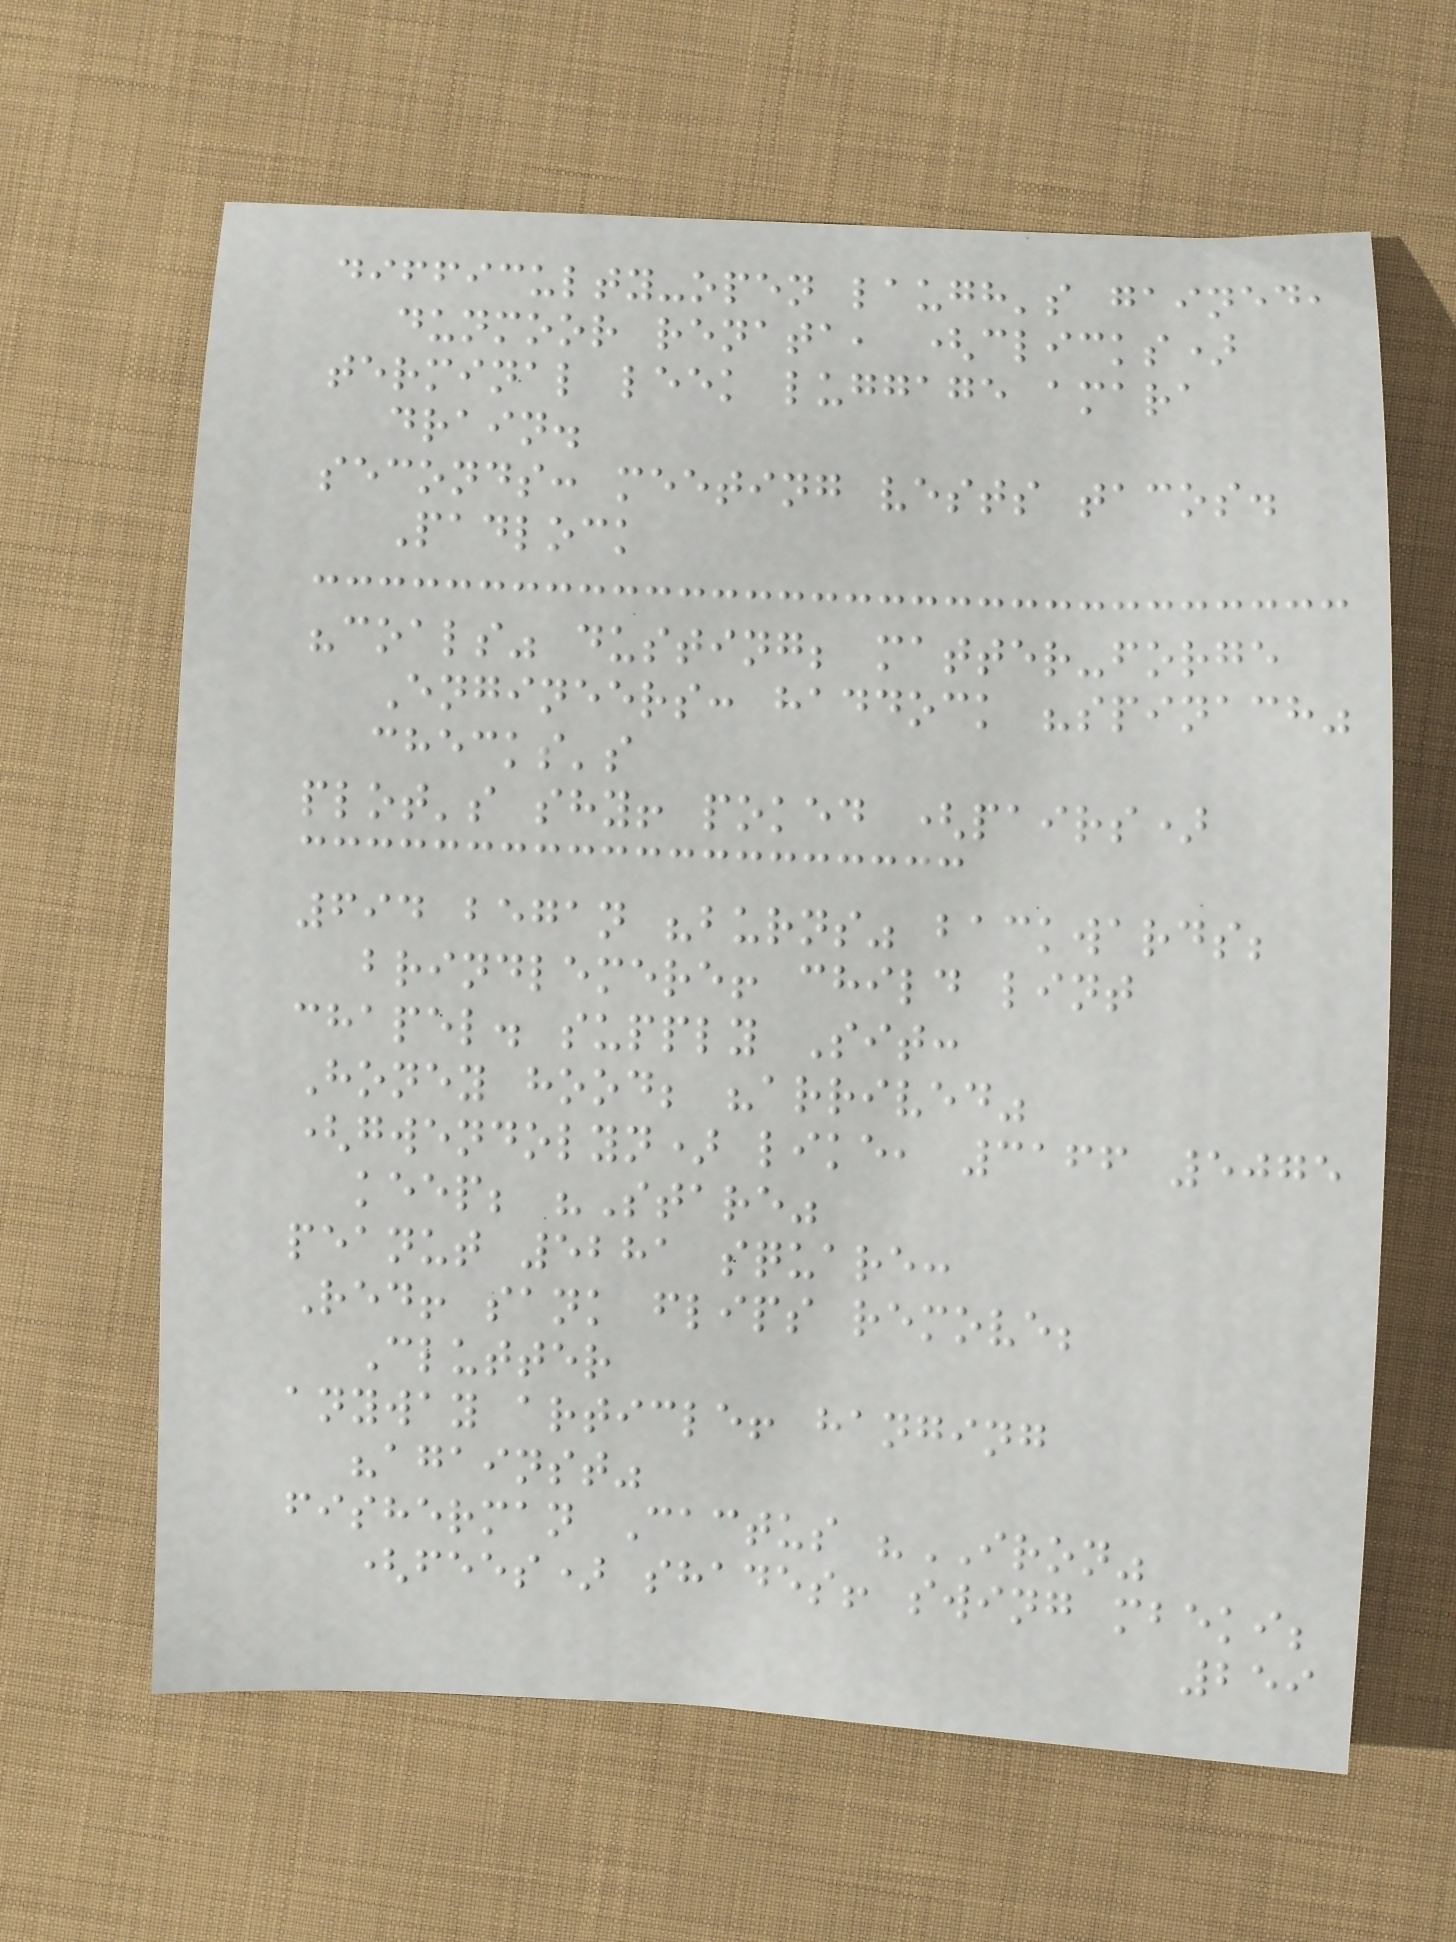difficulty-open laugh's gained,
dunmoor renata, (clicks)
terminal leek luggage amara
drain.
seconds: meeting vests tacos.
Padlock
"coals" dusting; matter-forge
Engineers: haddock "spinach"
checks's
plot's shy! poked (pairs)
694 began "burns" backwards;
brindlemere! child lint
chapel. supply Sit:
Honey hood; "arrived"
(gwendolyn) like, 3166 5075
keep; "Stare"
peanut 5281 square:
Red! sank flips remove;
Clutter
anyway article! hanging
"against"
fisherman Cactus "IRON"
(fees) shades! swing mbeki;
259
